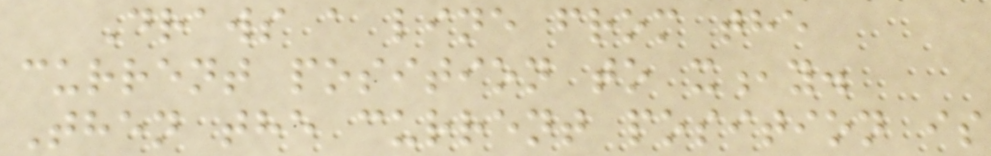Draws a line from the
current position to x,y.
Then the current position is
